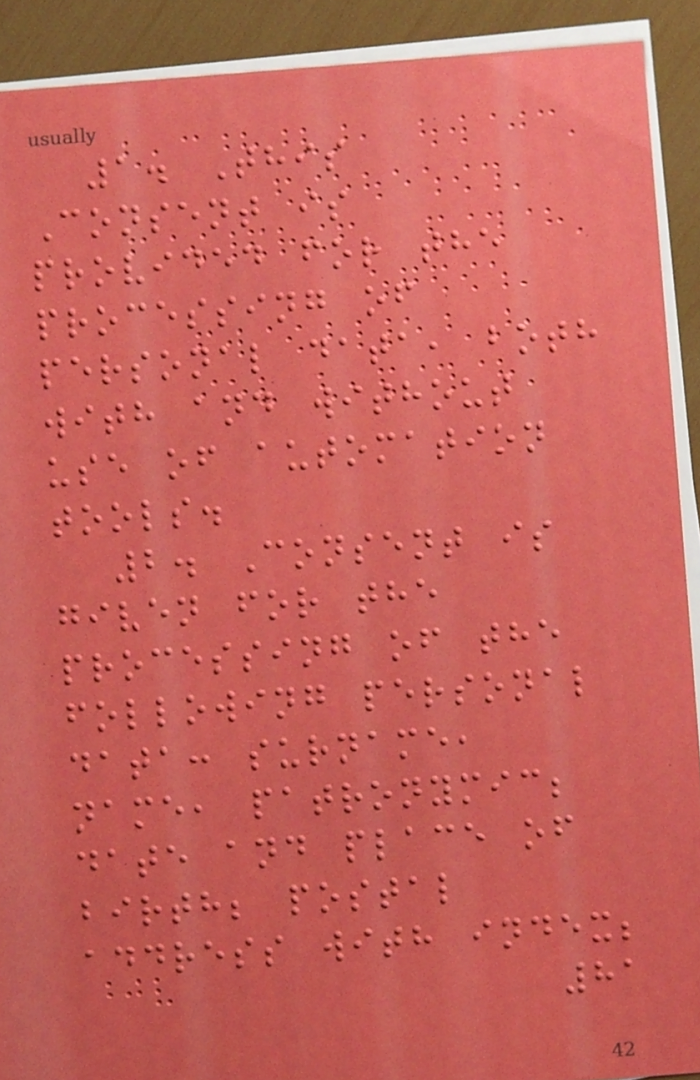1. This
Consent is
provided for the
processing of
personal data, both
with and without
use of automation
tools.
2. Consent is
given for the
processing of the
following personal
data: surname,
name, patronymic;
date and place of
birth; postal
address with index;
81
